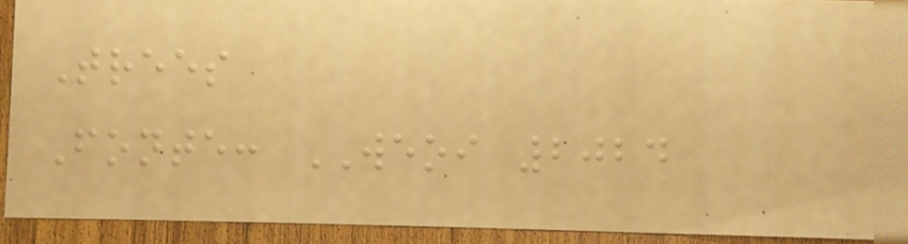Trees
Fonte: WEOI 2024
